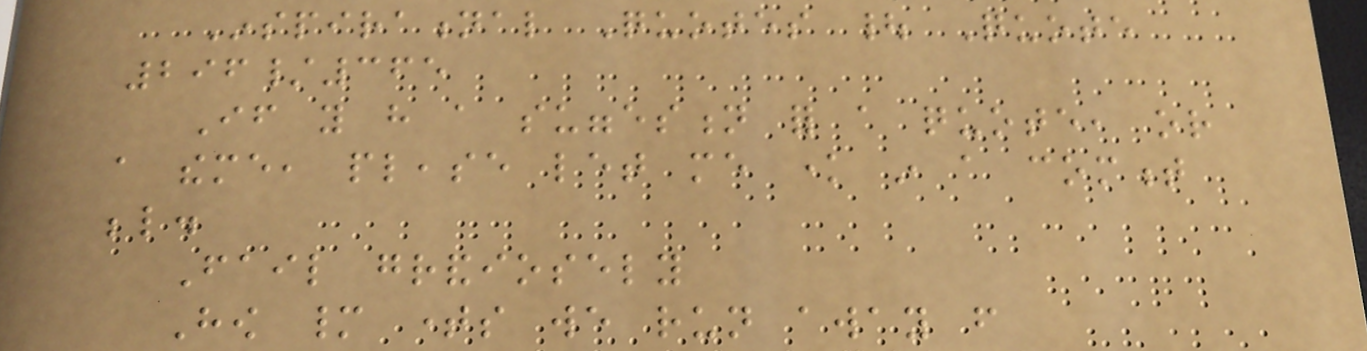Inspirational Quotes | Quote
296/365
If you have a suggestion for a quote, or
a theme, please let me know in a comment
below.
Fail grandiosely
How many times we run away from
